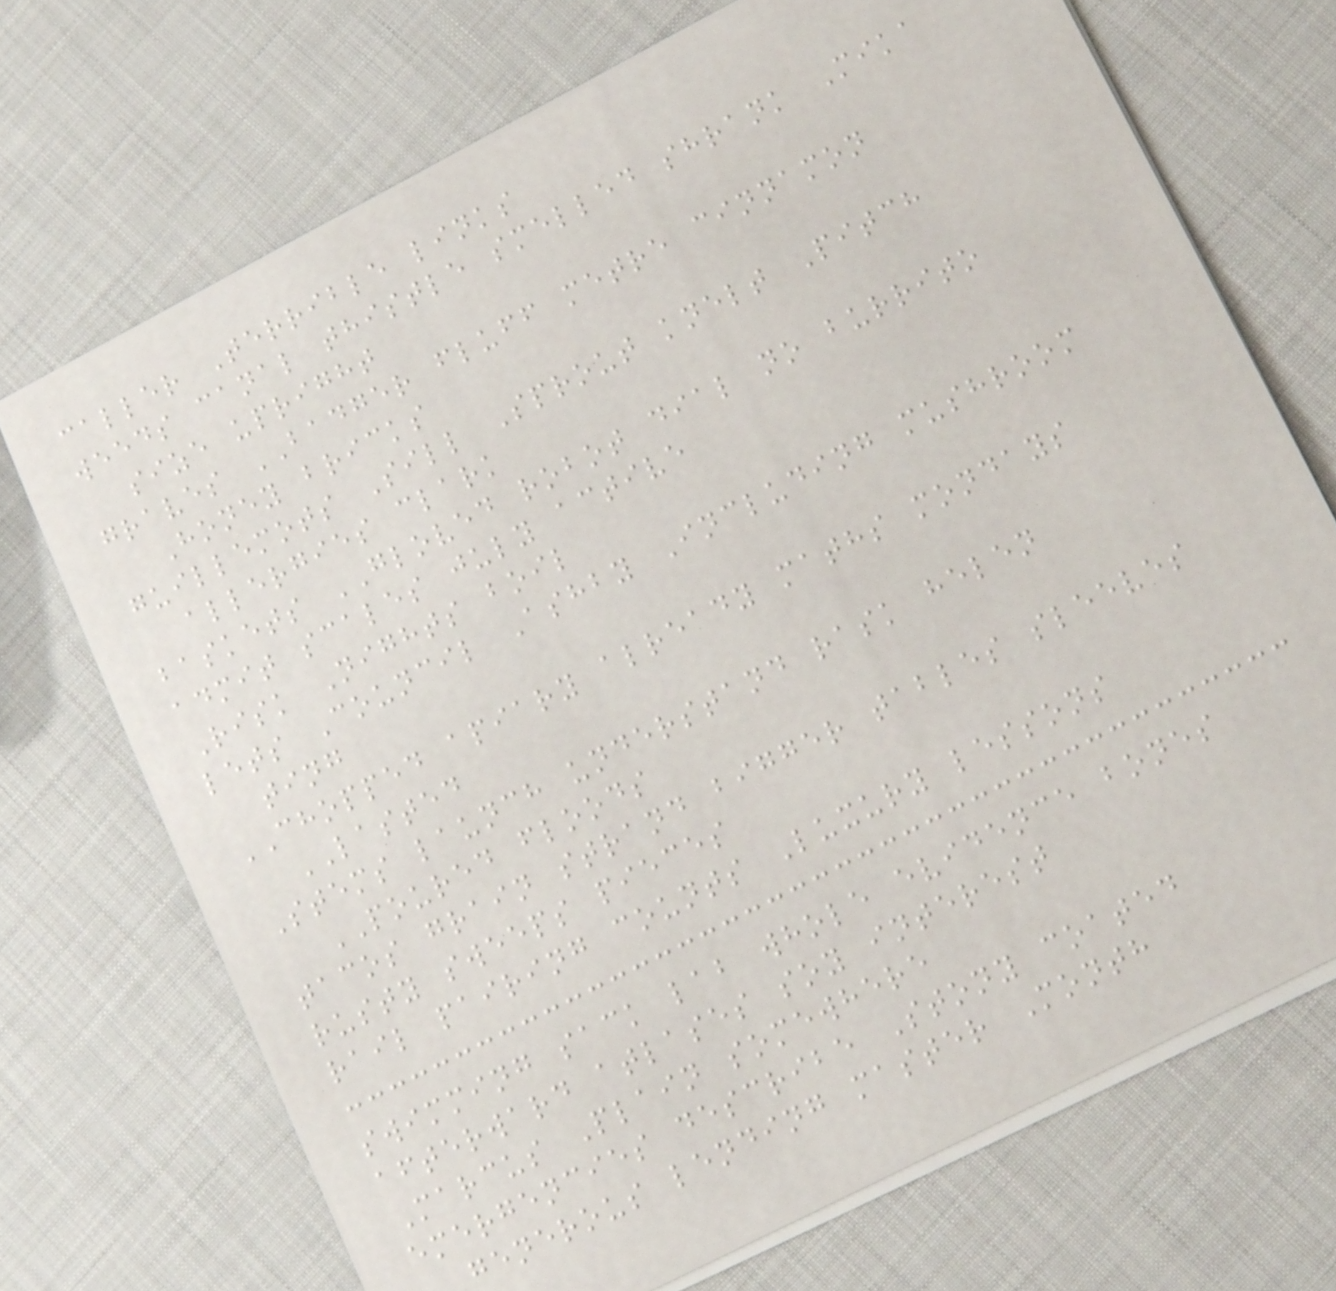caller Terrible links
weeds canal thistle smelled shrank Mika
size upright
graves BADGER fluff metre cinnamon
Honey bricks
guillemots Sill Sprout knelt Pitch
allergies clark
baskets GLOVED robot dial no burrito
admit scales july active
Risk Nights boil
lets Council Ashby Including mushroom
ting
CHOPPED apiary already maths mondays
LASTED
Stems launch understand rask helen
POURED floods
tacos grain strand bigger tables sleeves
rusty sweeps pieces
rail pairing counts Luxury lessons
swimming sack lab whole evidence bones
afterward atlases soy interest
Marcus Plain somewhere
emergencies describe Stony coated
generous lending master Month
